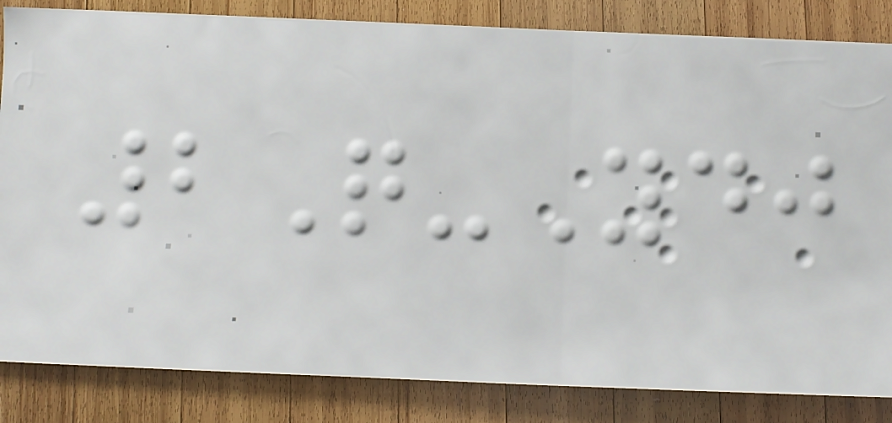2Q-Ydj
